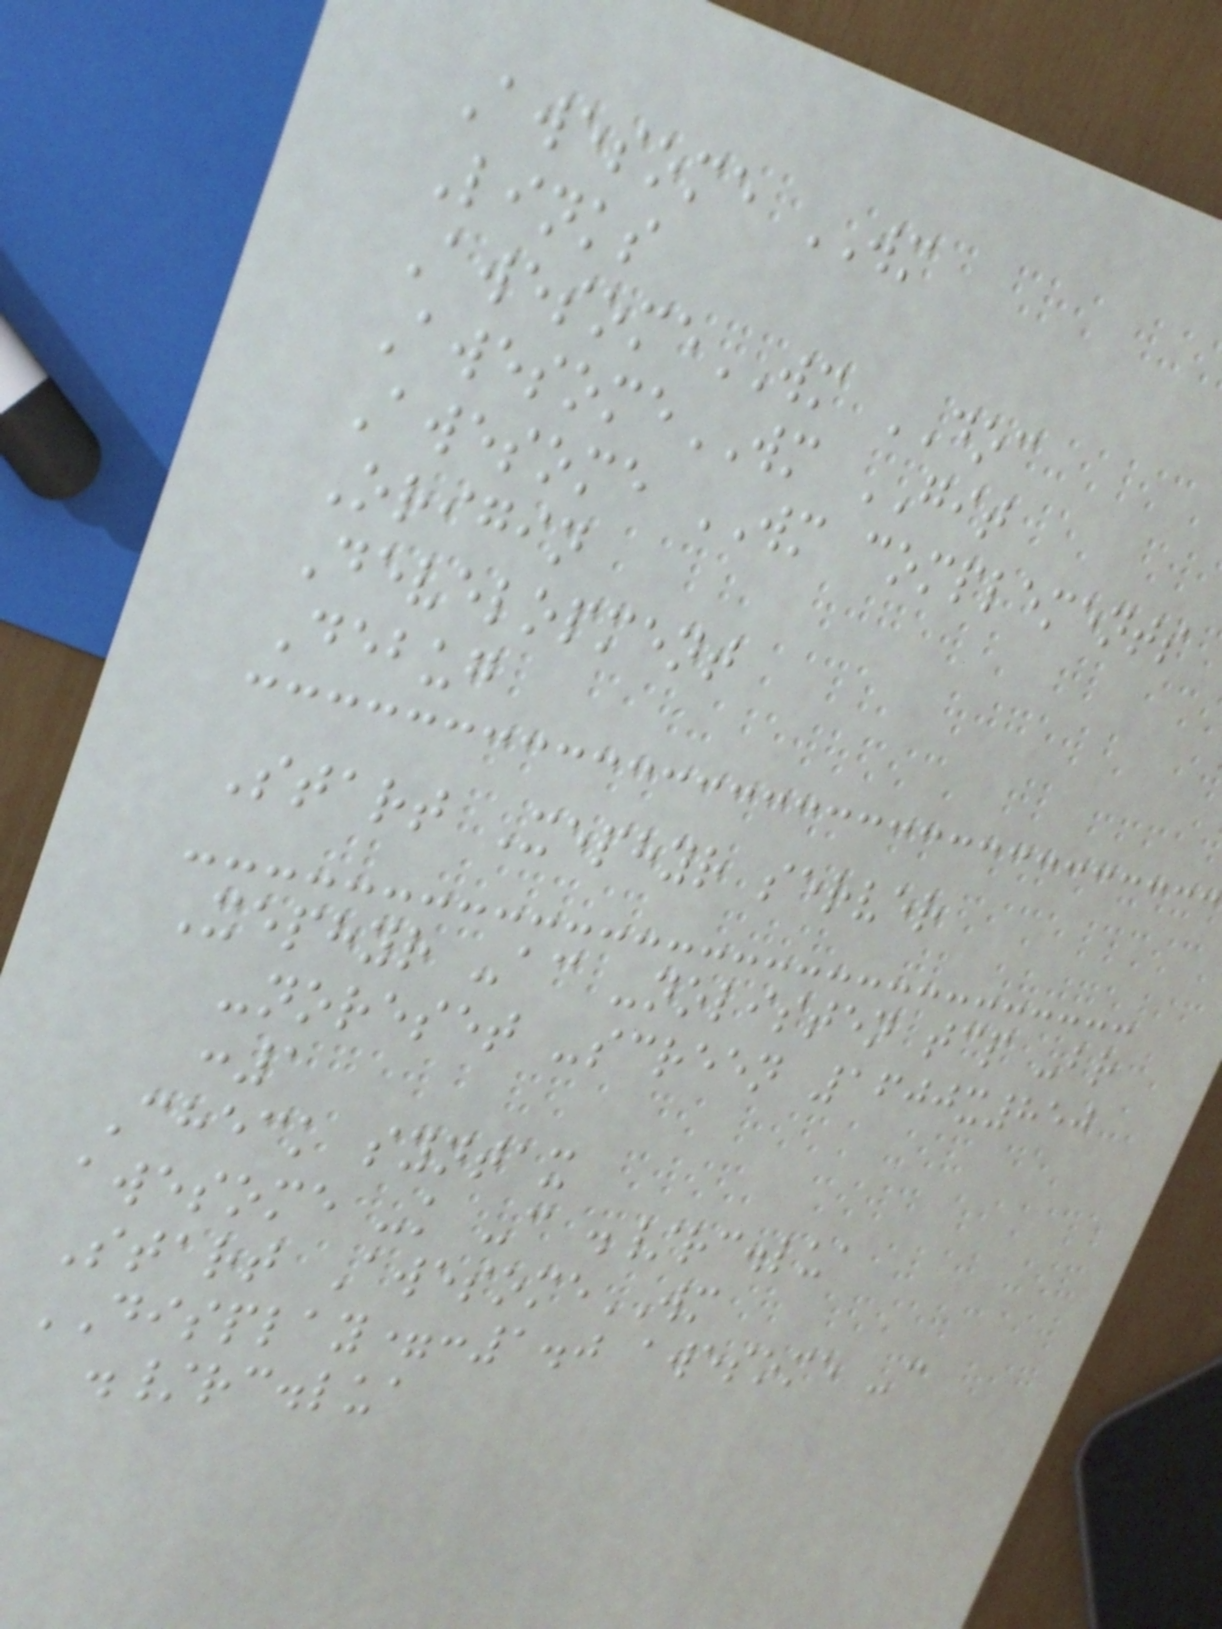Awesome WM
Links
AwesomeWM DOC
AwesomeWM GIT
Awesome WM complements
Origin
Development
Debug
Start Xephyr server
Xephyr -ac -nolisten tcp -br
-noreset -screen 1600x850
:1
Check syntax
awesome -k -c ./rc.lua
Start AwesomeWM
DISPLAY=:1.0 awesome -c
./rc.lua
